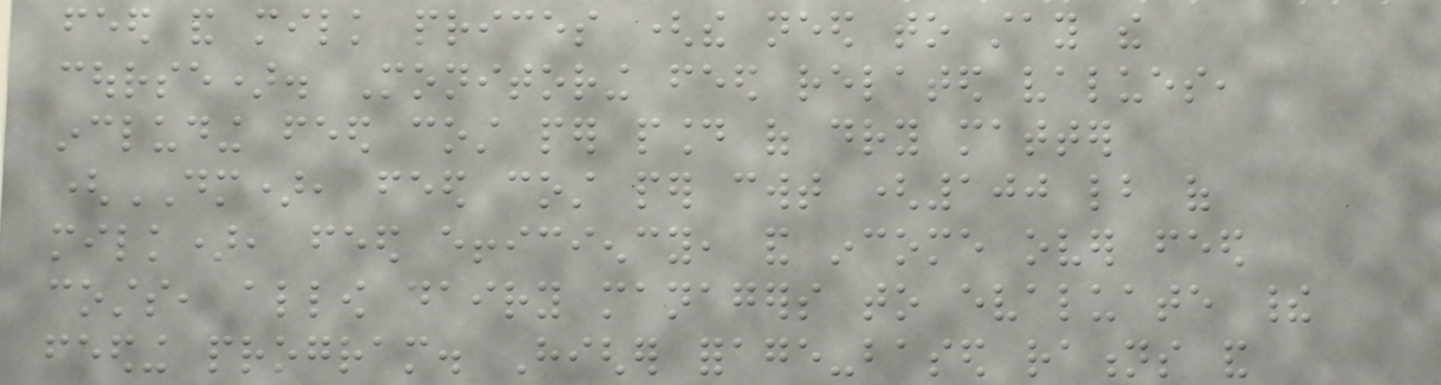feed and milk prices (the need to stay the
course). Monitoring feed related values,
including feed cost per pound of dry matter
(DM), feed cost per cwt (100 lb of
milk), feed efficiency, and income over feed
costs, allow dairy managers to evaluate their
feeding program. Higher forage-based rations and
